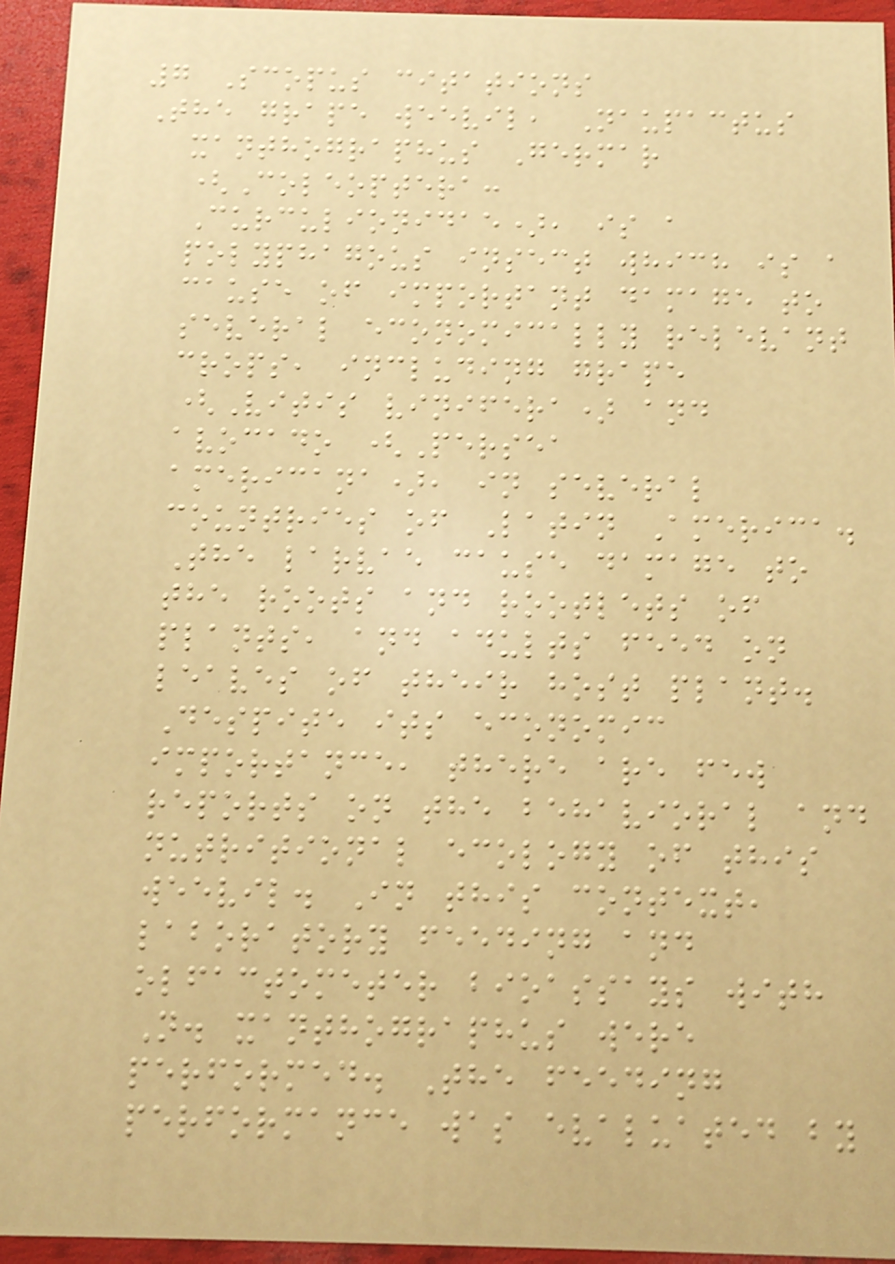7 Scopus citations
The grape weevil, Naupactus
xanthographus Germar
(Coleoptera:
Curculionidae), is a
polyphagous insect which is a
cause of important damage to
several economically relevant
crops, including grape
(Vitis vinifera) and
avocado (Persea
americana), in several
countries of Latin America.
The larvae cause damage to
the roots and rootlets of
plants, and adults feed on
leaves of their host plant.
Despite its economic
importance, there are few
reports on the behavioral and
nutritional ecology of this
weevil. In this context,
laboratory feeding and
olfactometer bioassays with
N. xanthographus were
performed. The feeding
performance was evaluated by
